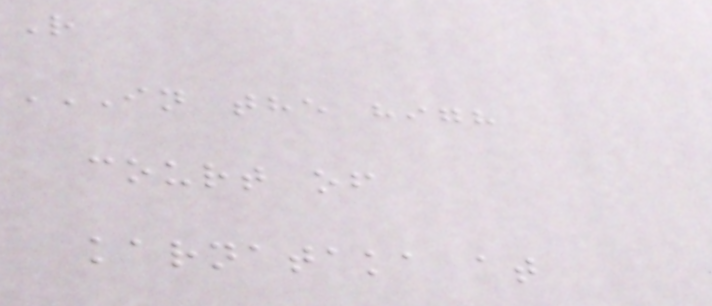R
IN THE HIGH
COURT OF
KARNATAKA AT
